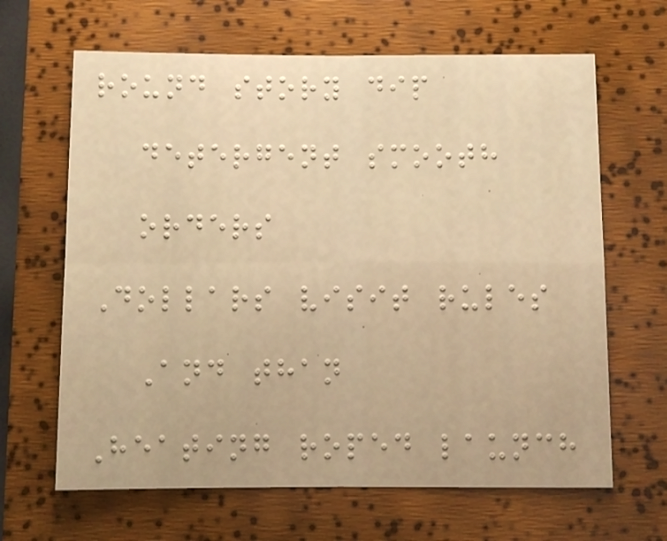round story dip
detergent smooth
orders
Dollars visit rules
And than
Heating roped launch
